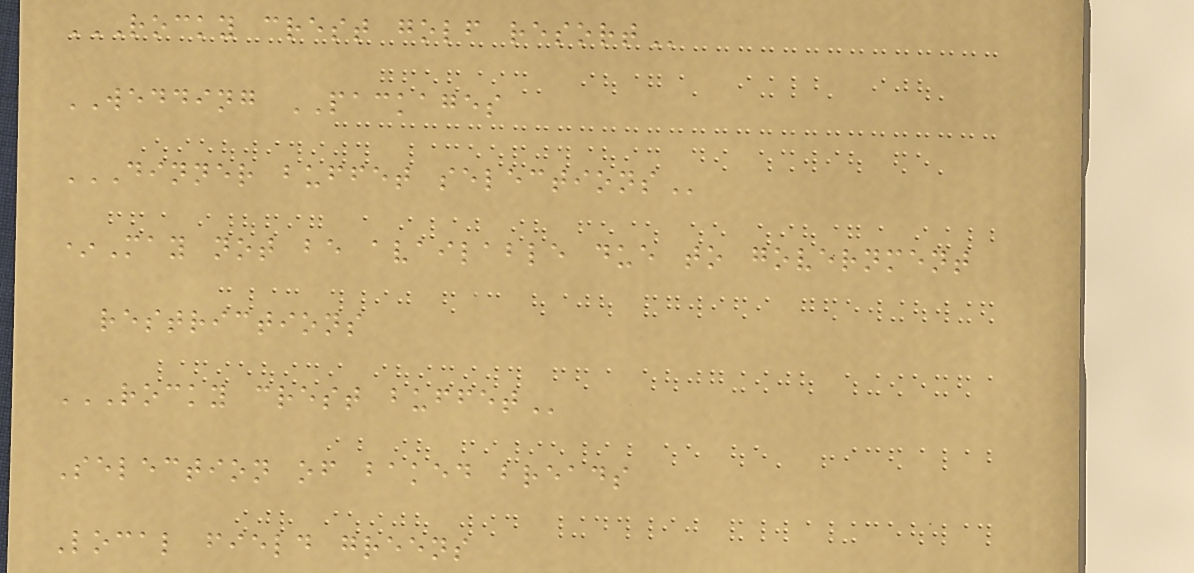ROCKY CREST GOLF RESORT
WEDDING PACKAGES
DINNER BUFFET SELECTIONS
*May not be available due to government
restrictions
ROCKY CREST BUFFET
Selection of baked breads
Local field greens
